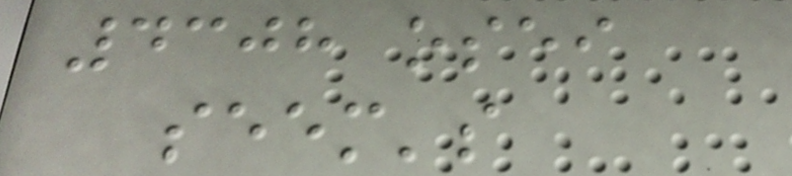4308 osei
seem's
